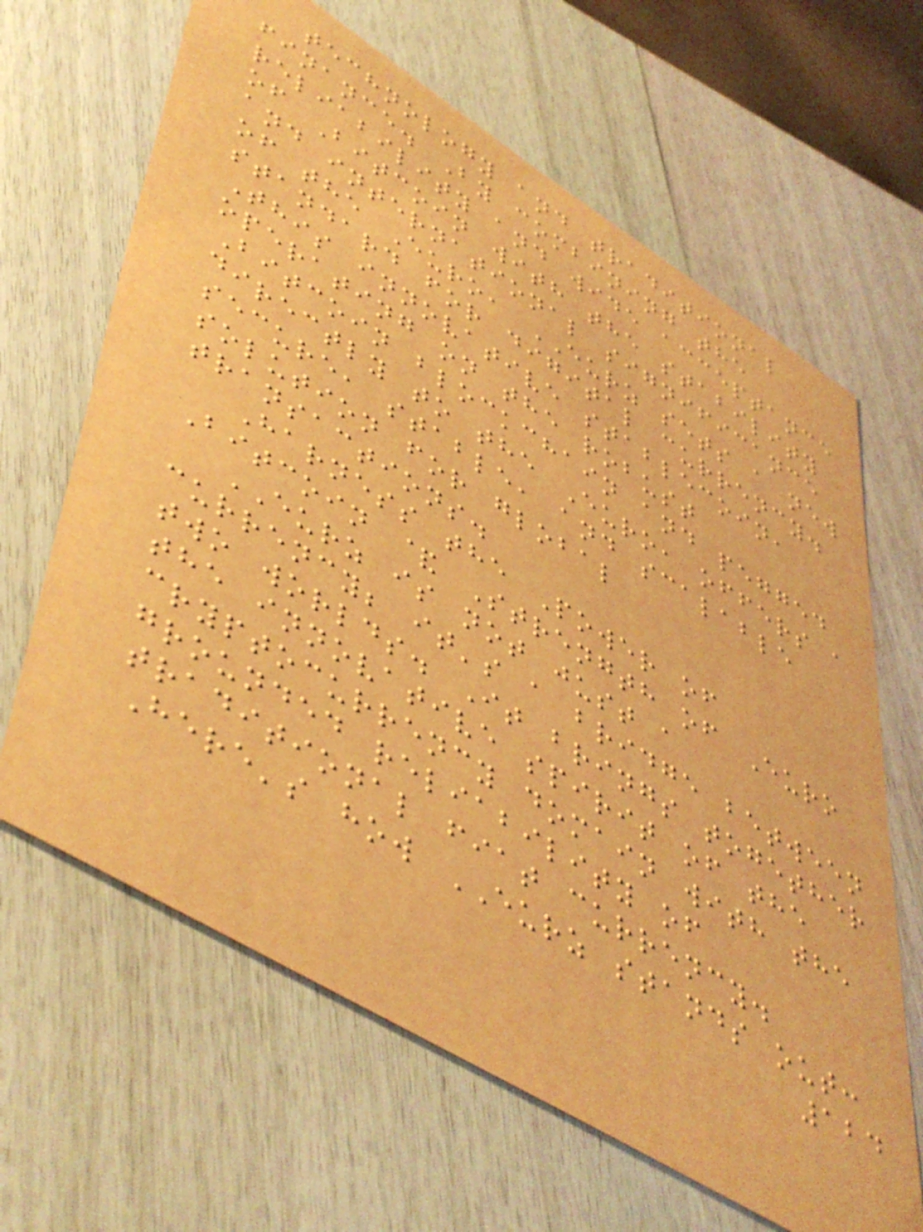technology and traditional
finance. By combining the
reliability and wide acceptance
of Bitcoin with the stability
and international significance
of the Euro, EURZ sets a new
standard for digital currency.
This innovative stablecoin,
operating on the robust
Bitcoin blockchain and pegged
directly to the Euro, offers a
secure, stable, and scalable
solution for global
transactions.
Harness the Power of
Bitcoin & Strength of Euro
EURZ is not just a
currency; it's a bridge between
two worlds. It brings together
the innovative spirit of the
cryptocurrency domain with the
grounded reliability of
traditional fiat currency.
Here's how EURZ stands out:
124
